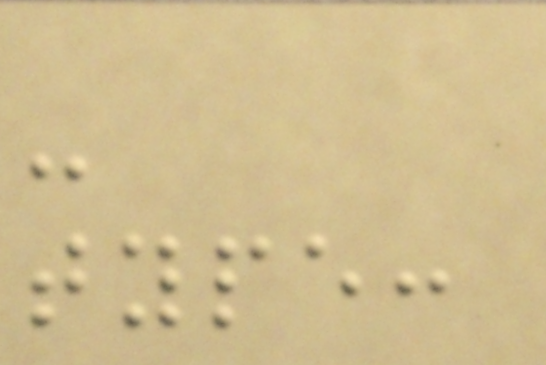-
type:
